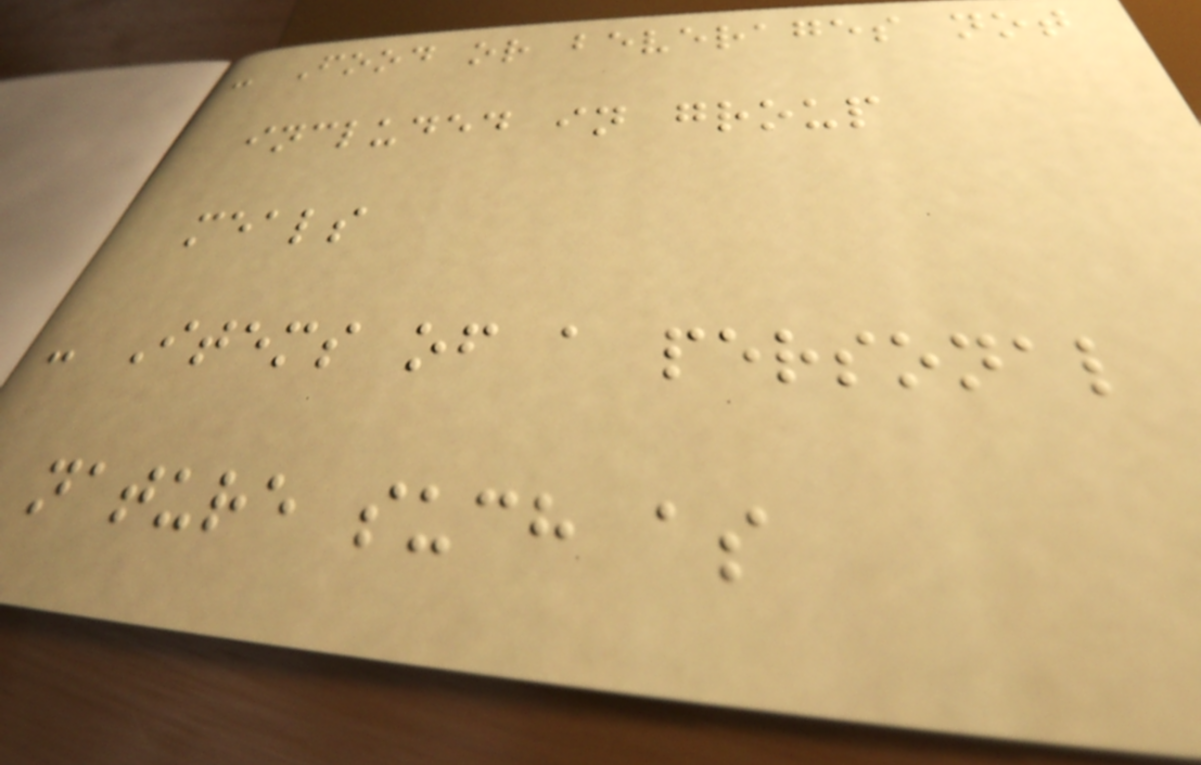- Food or beverages not
included in group
meals
- Items of a personal
nature such as
